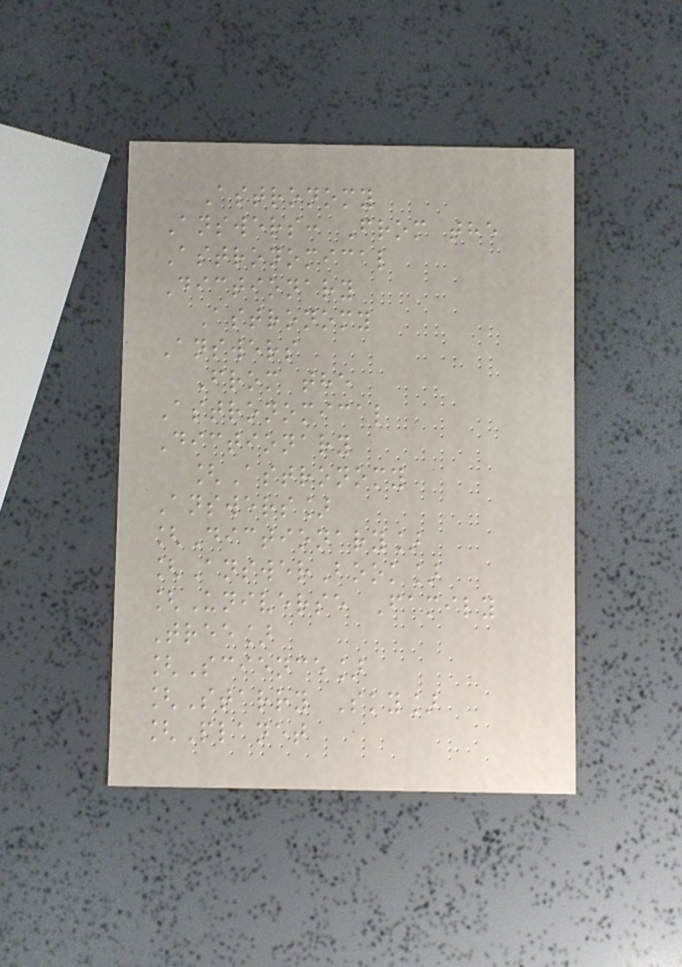Astronomy
Answers: From the
Astronomical
Dictionary
Astronomy
Answers
From the
Astronomical
Dictionary
[Astronomy
Answers]
[Dictionary]
[AnswerBook]
[Universe Family
Tree]
[Science]
[Starry Sky]
[Planet
